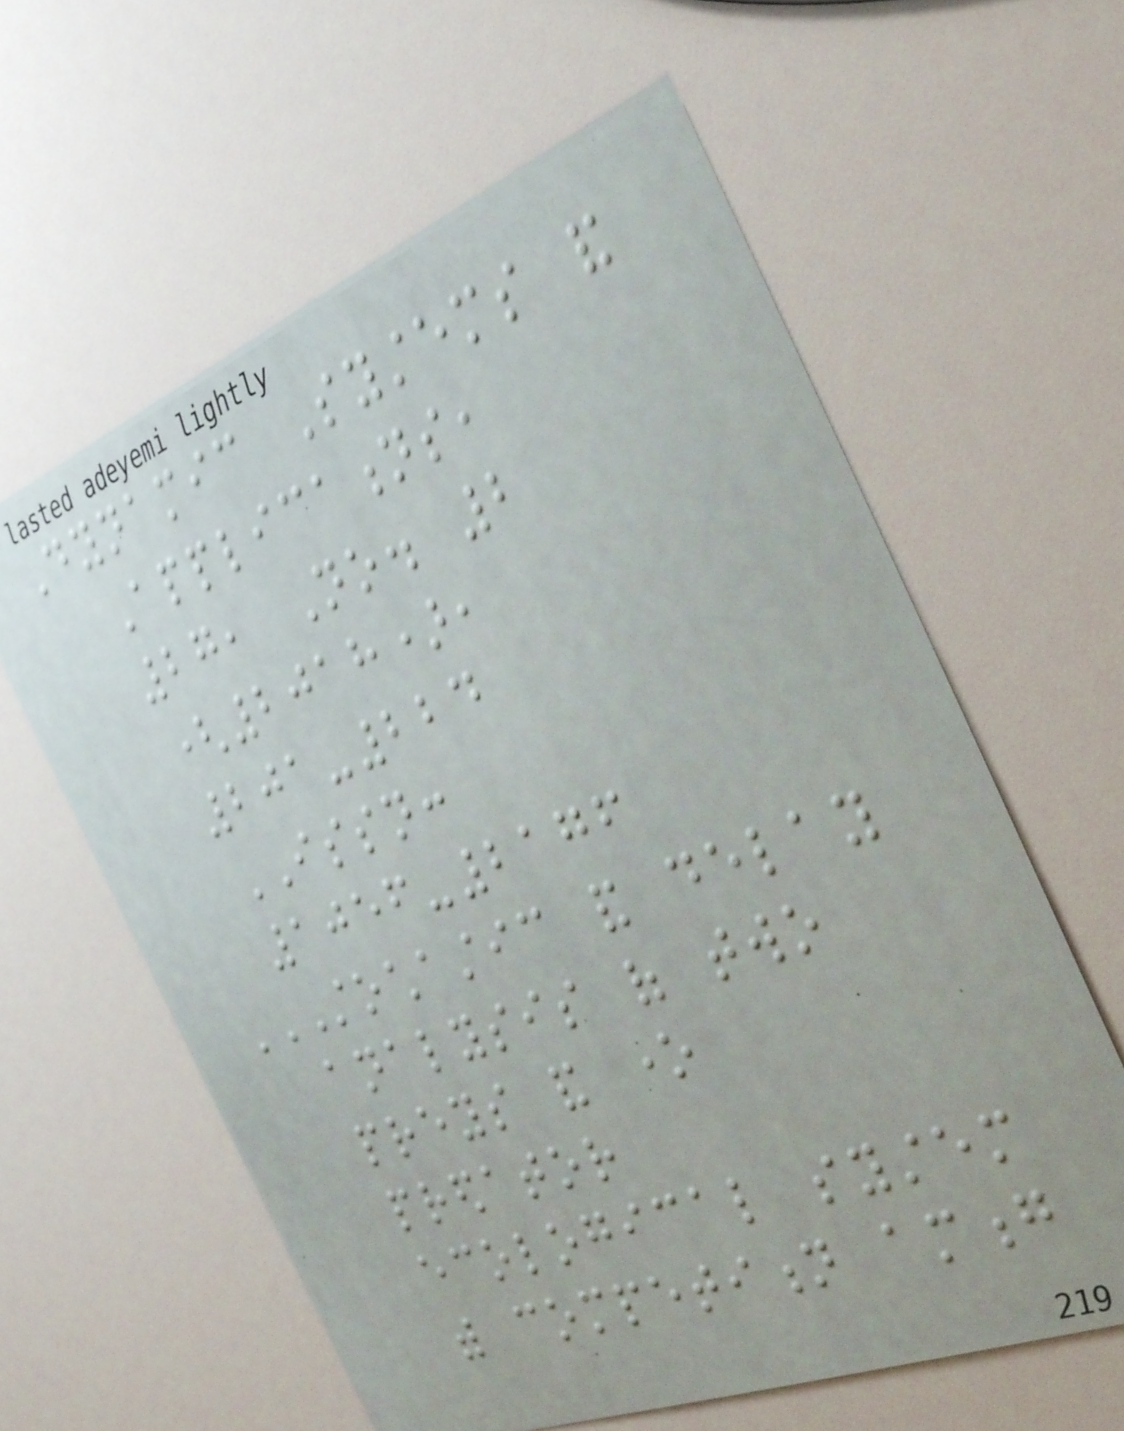Dynamic Systems and
Applications,
27, No. 2
(2018),
201-224
ISSN:
1056-2176
STOCHASTIC AND DELAY
ANALYSIS OF TWO
PREYS AND ONE
PREDATOR
ECOLOGICAL SYSTEM
WITH COMPETITION AMONG
